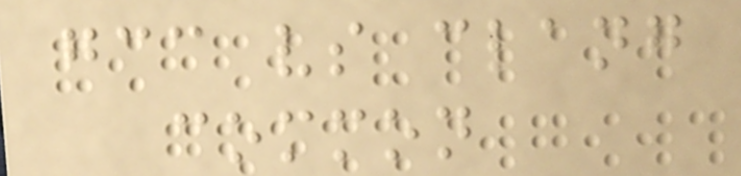gcc vs clang
common
